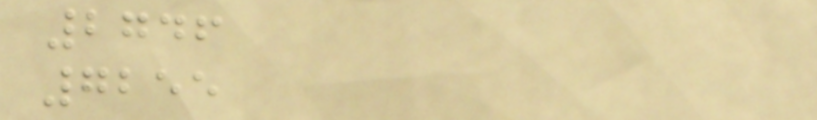2746
7255
